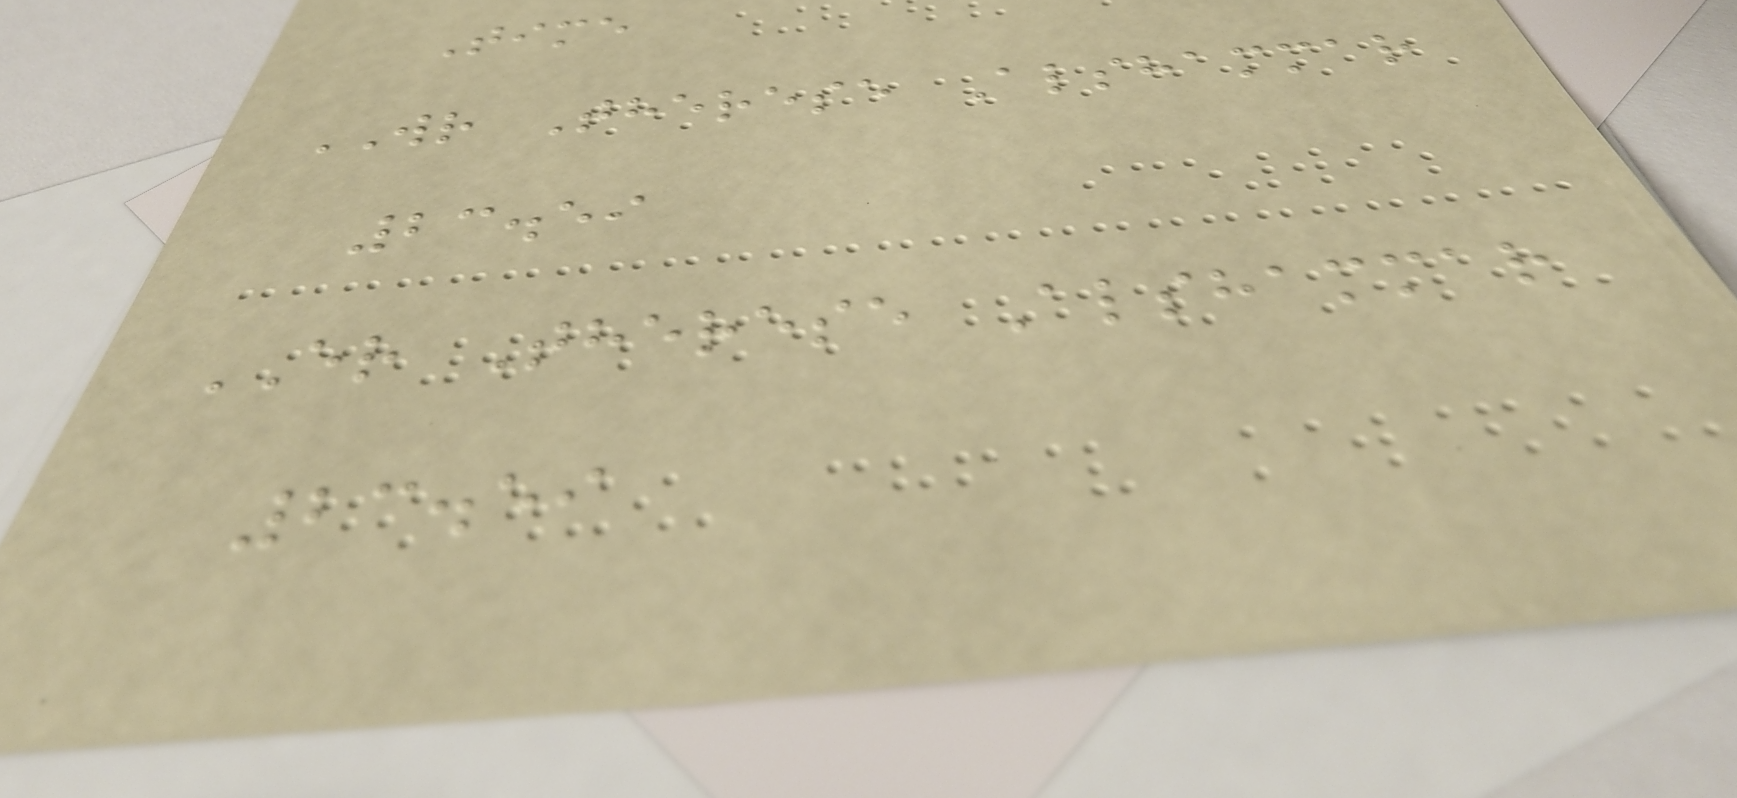Time
WR Therese Alshammar
23.59
ER Therese Alshammar
23.59
